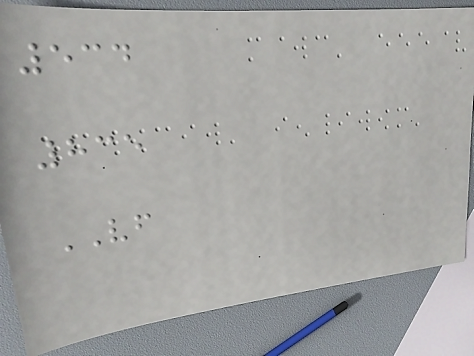534
835
VF
